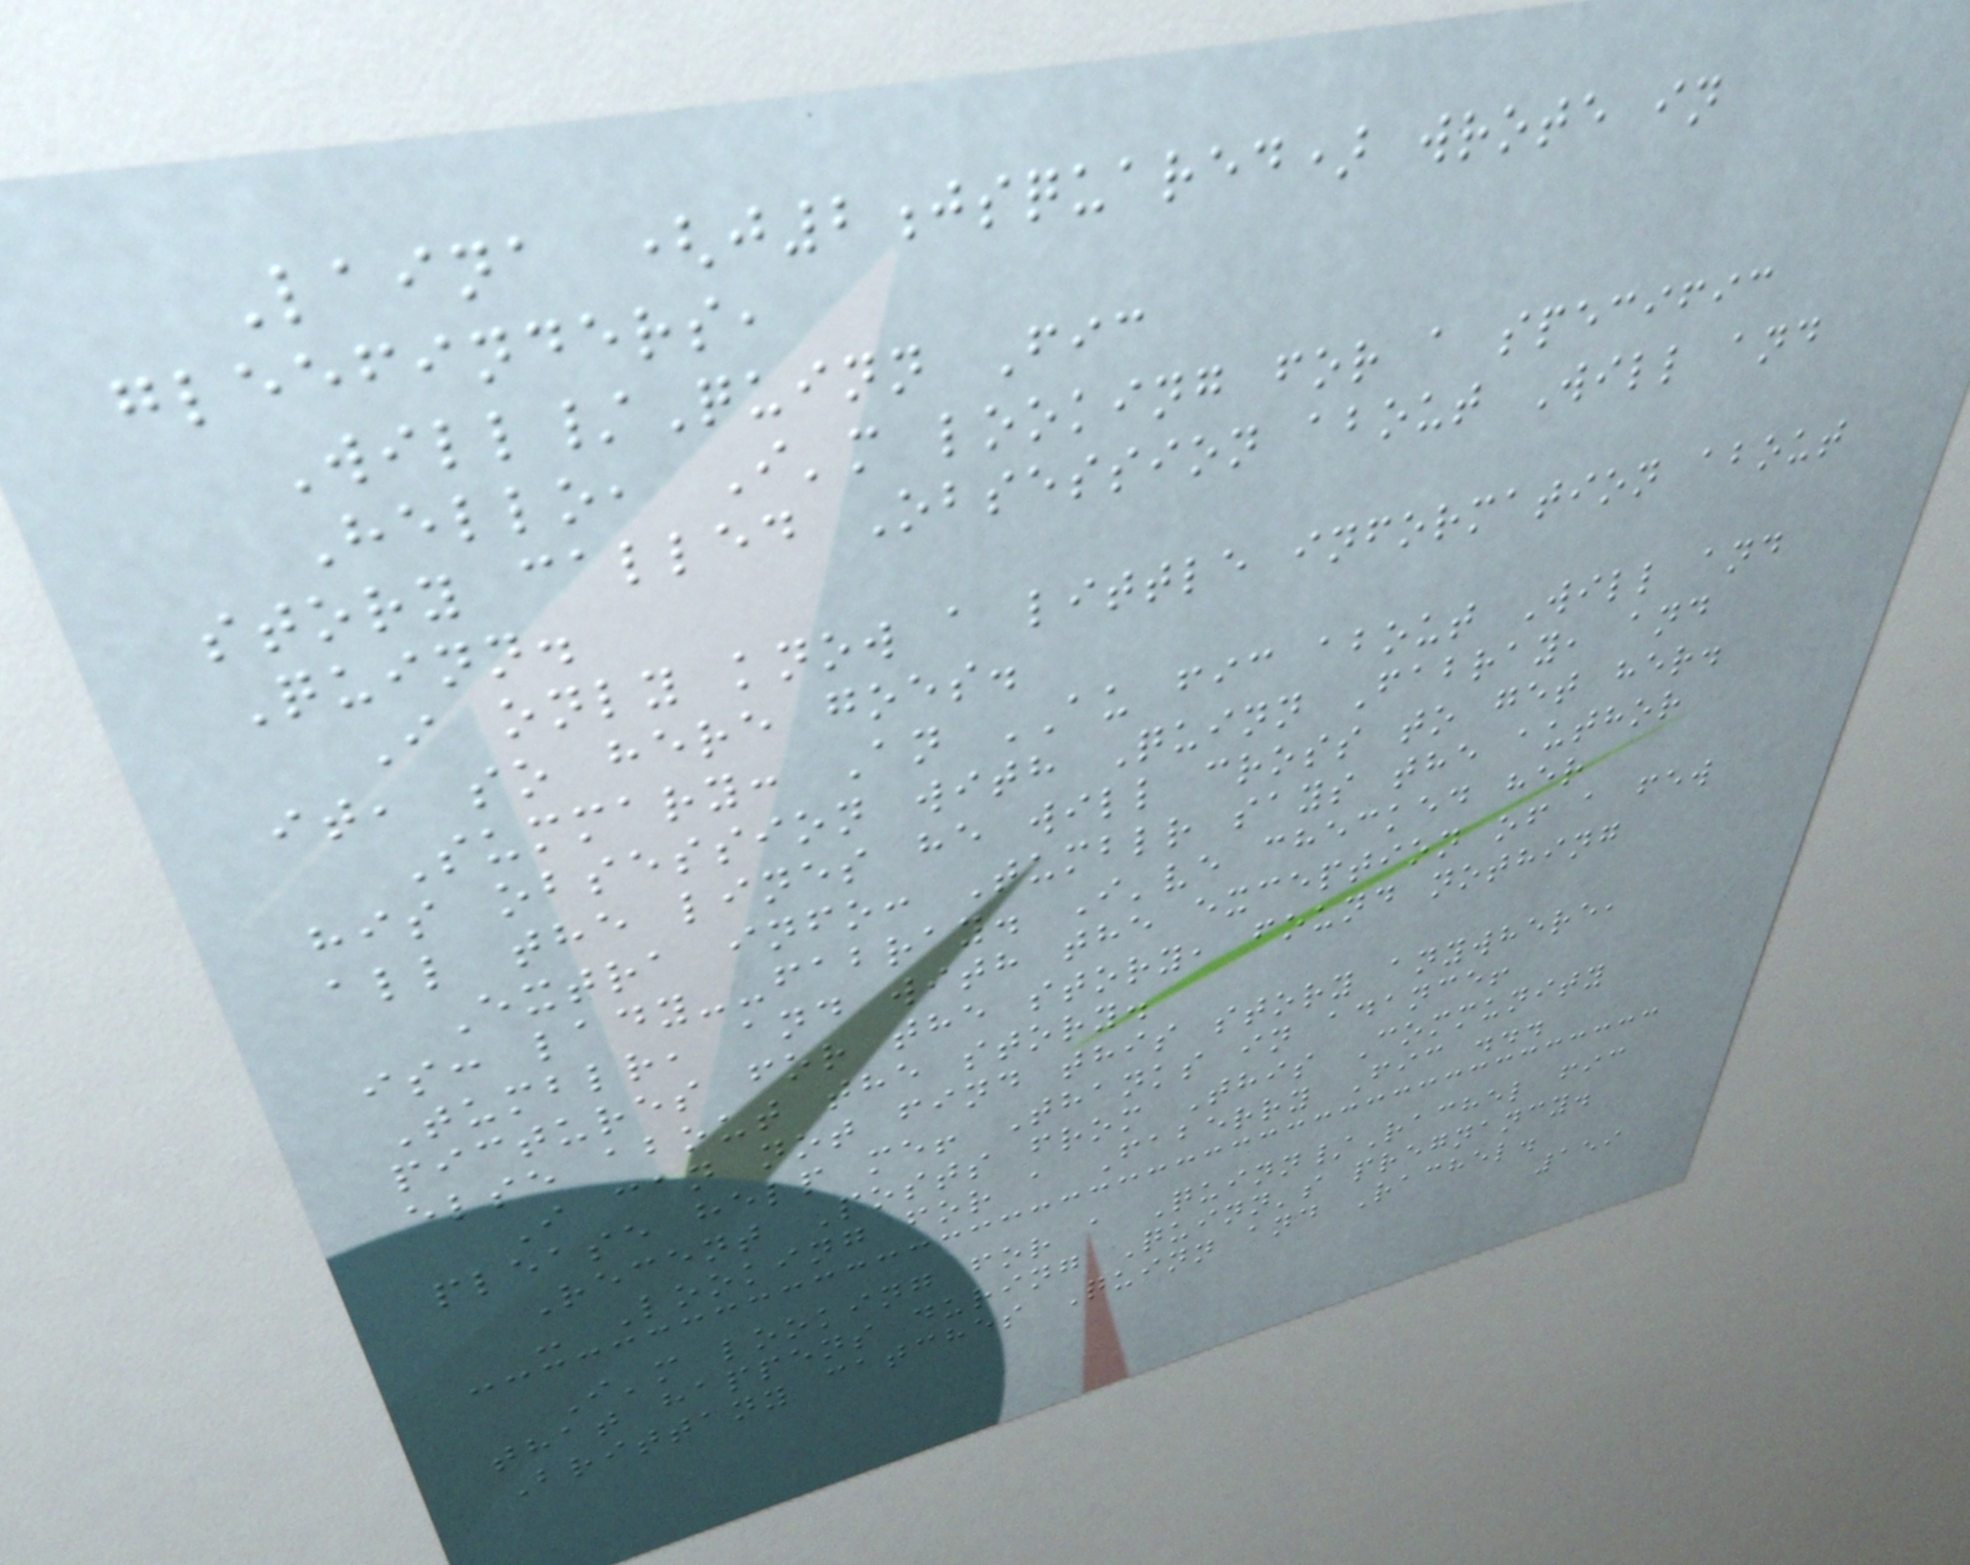Laina (j2jsquared) wrote in
gleefinders,
Will/Quinn Fic
Hello, I'm looking for a specific
story called Obsession about Will and
Quinn.
I only know a little information about
it, so here goes.
Summary: An AU fic about Will and
his obsession with Quinn Fabray, and
all the lines he will cross to get her.
Extra info: Tumblr says the author
is: lady--fabray. I've checked her
Tumblr, and with the exception of a few
pictures for the story, found nothing
else about the story.
I can not find this story anywhere,
please help me! Thanks in adance!
Recent Posts from This Community
- Looking for a Faberry Fic ...
I'm looking for a Quinn/Rachel fic
that happens during Quinn's pregnancy.
Brittany catches Quinn and Rachel.
159
